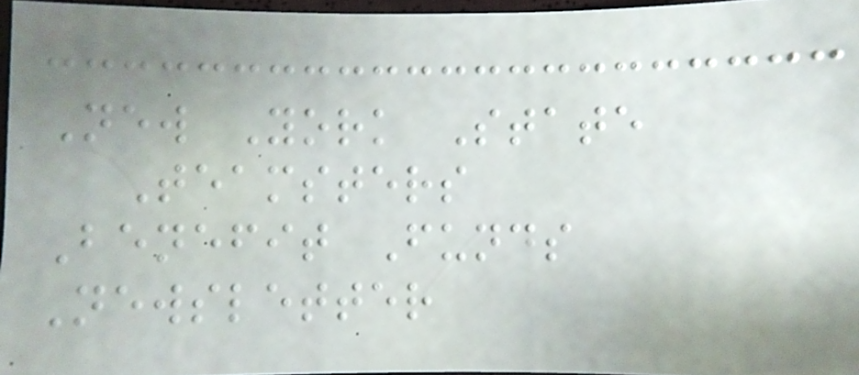New York State
Teamsters
Benefit Funds
Newsletter
